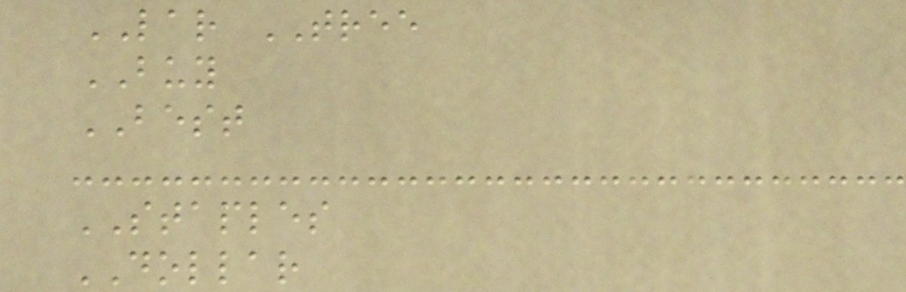LAR TREE
BUY
BEST
STAPLES
DOLLAR
